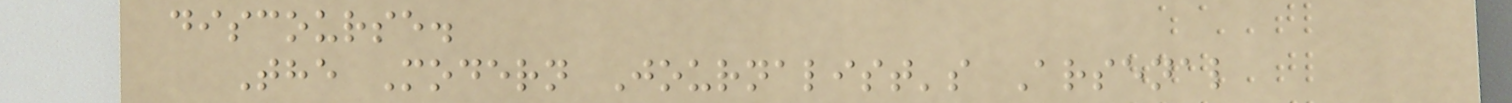discourse.
The Modern Journalist's Arsenal
